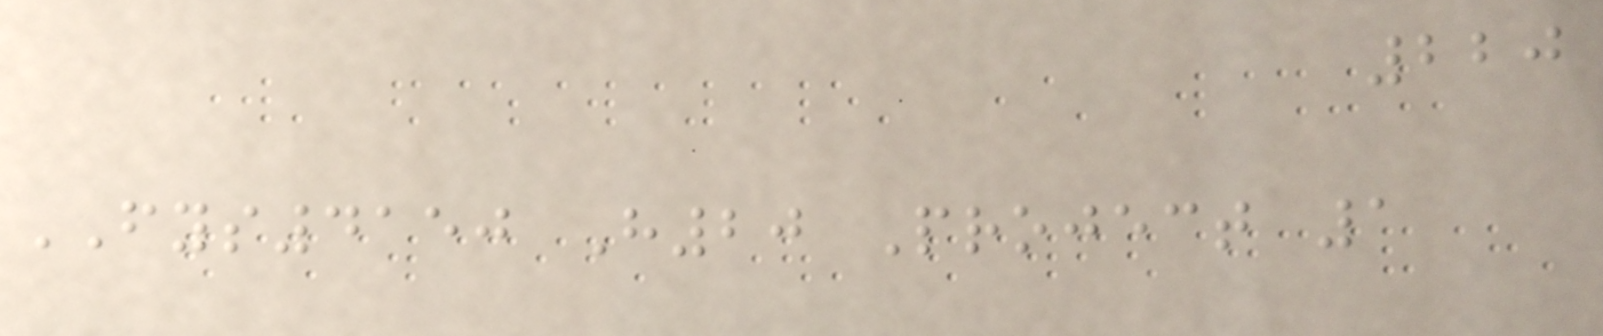220
FYS4150 H20 Project 1
